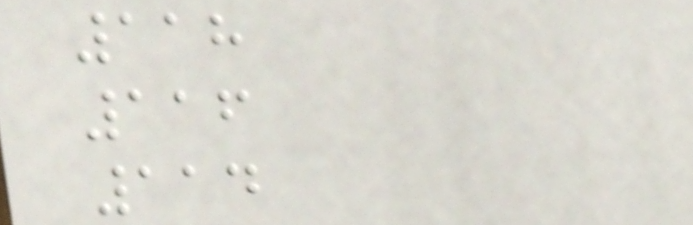118
116
114
